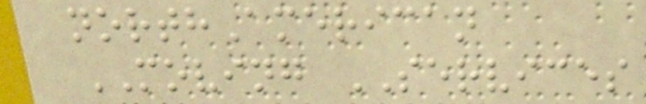northAmerican
MOVING SERVICES
